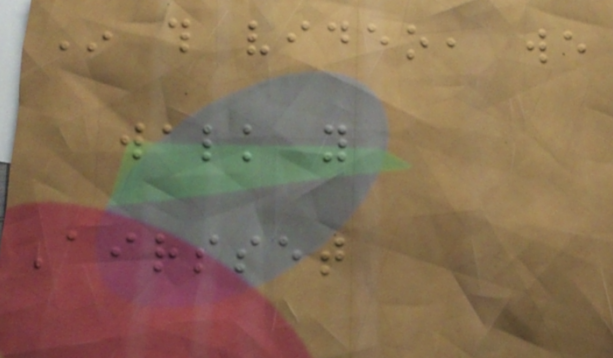In this video, we
walk you
Airsset
